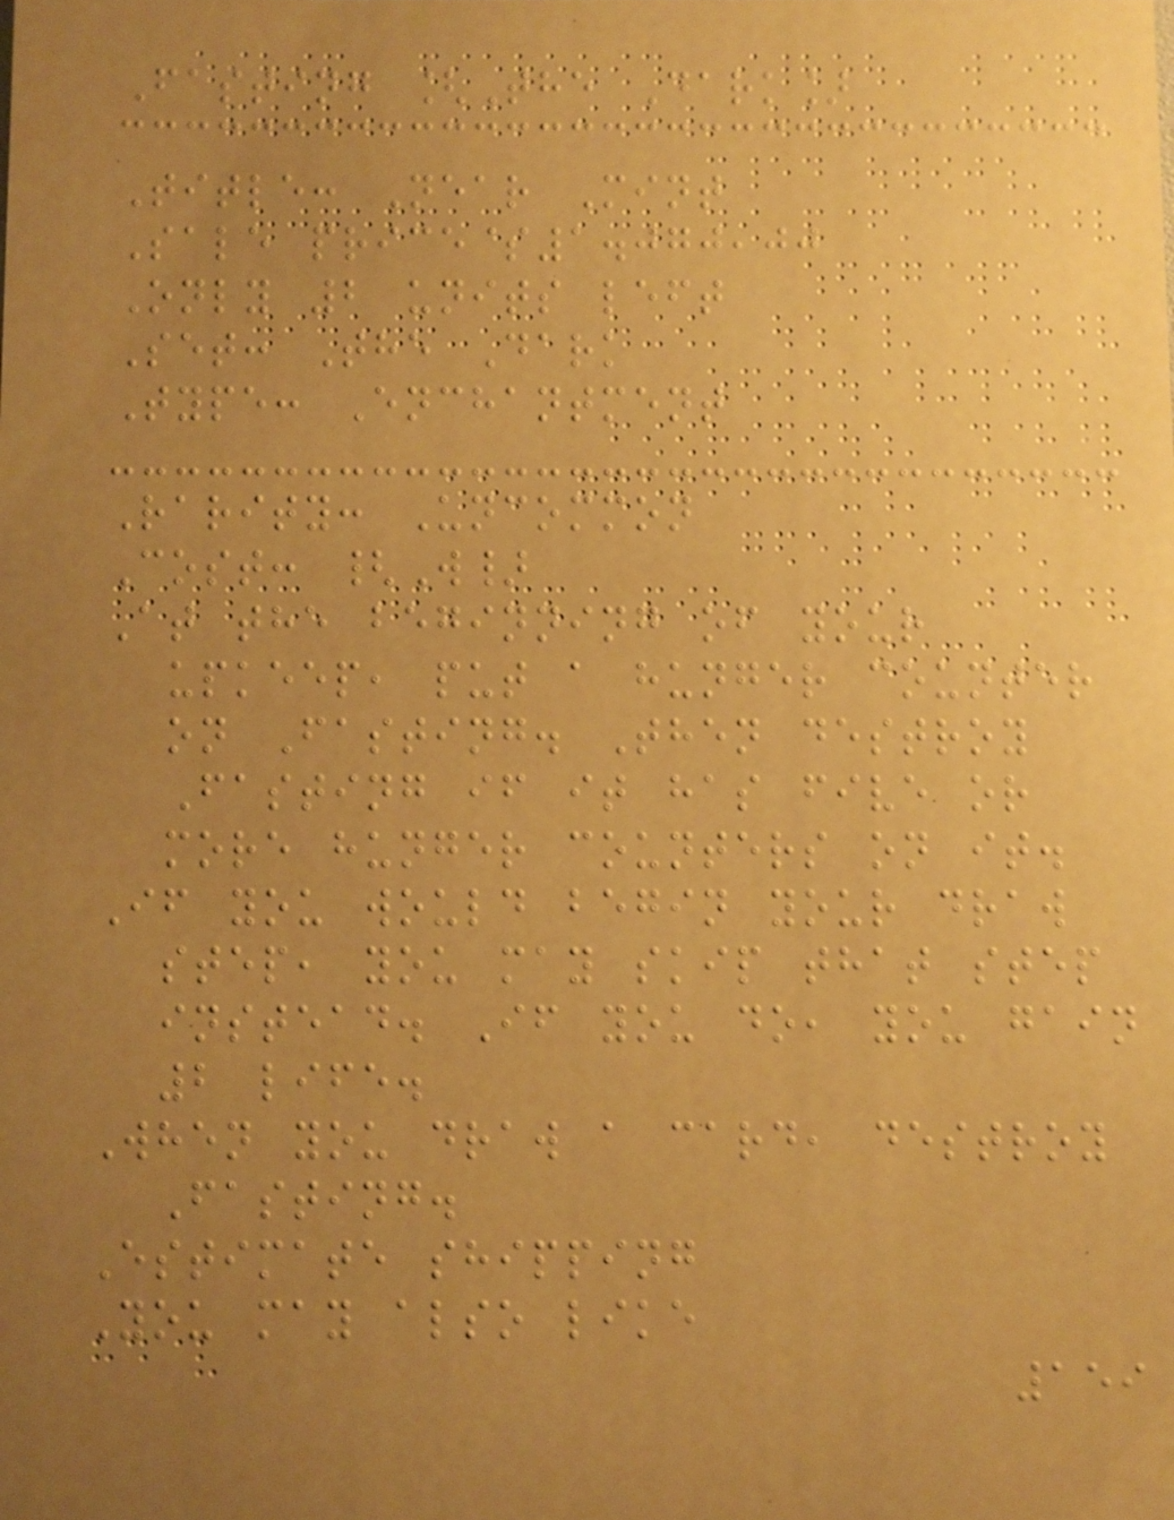Fasting [The Dark]
Title: Near Mint
Sale price$1.070,00
Only 2 units left
Set: The Dark
Type: Enchantment
Rarity: Uncommon
Cost: {W}
At the beginning of your
upkeep, put a hunger counter
on Fasting. Then destroy
Fasting if it has five or
more hunger counters on it.
If you would begin your draw
step, you may skip that step
instead. If you do, you gain
2 life.
When you draw a card, destroy
Fasting.
Estimate shipping
You may also like
159
